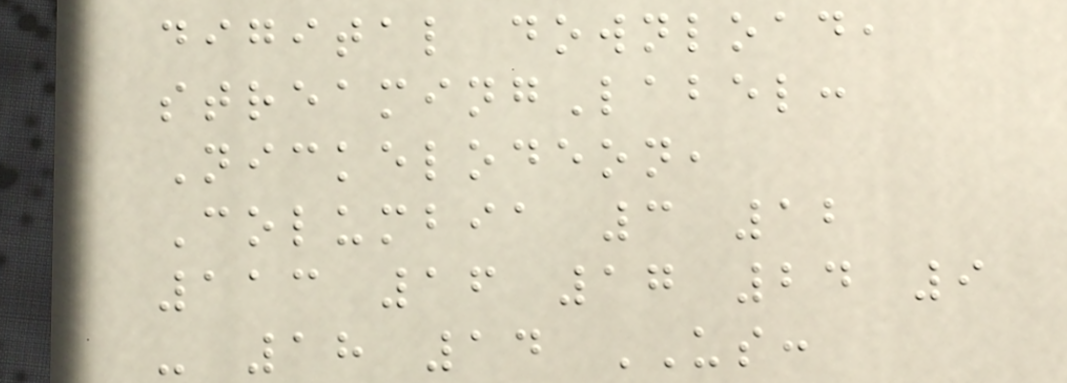digital download,
streamingLabel:
Nickelodeon,
Columbia 3 12
113 16 17 24 9
- 18 14 US:
